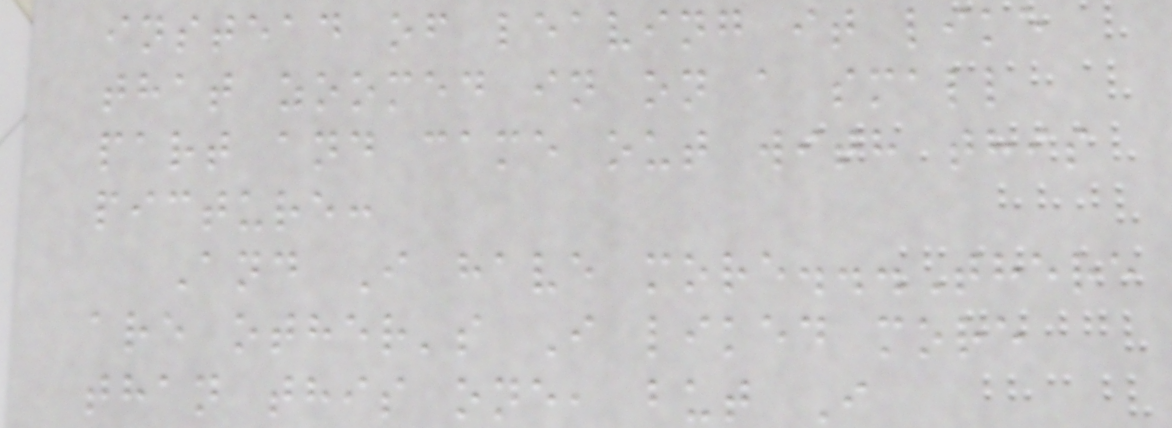instead of leaving it like
that zoomed in on a small
part and came out with this
picture:
And I have more...There
are other's I liked more
than this one, but I
